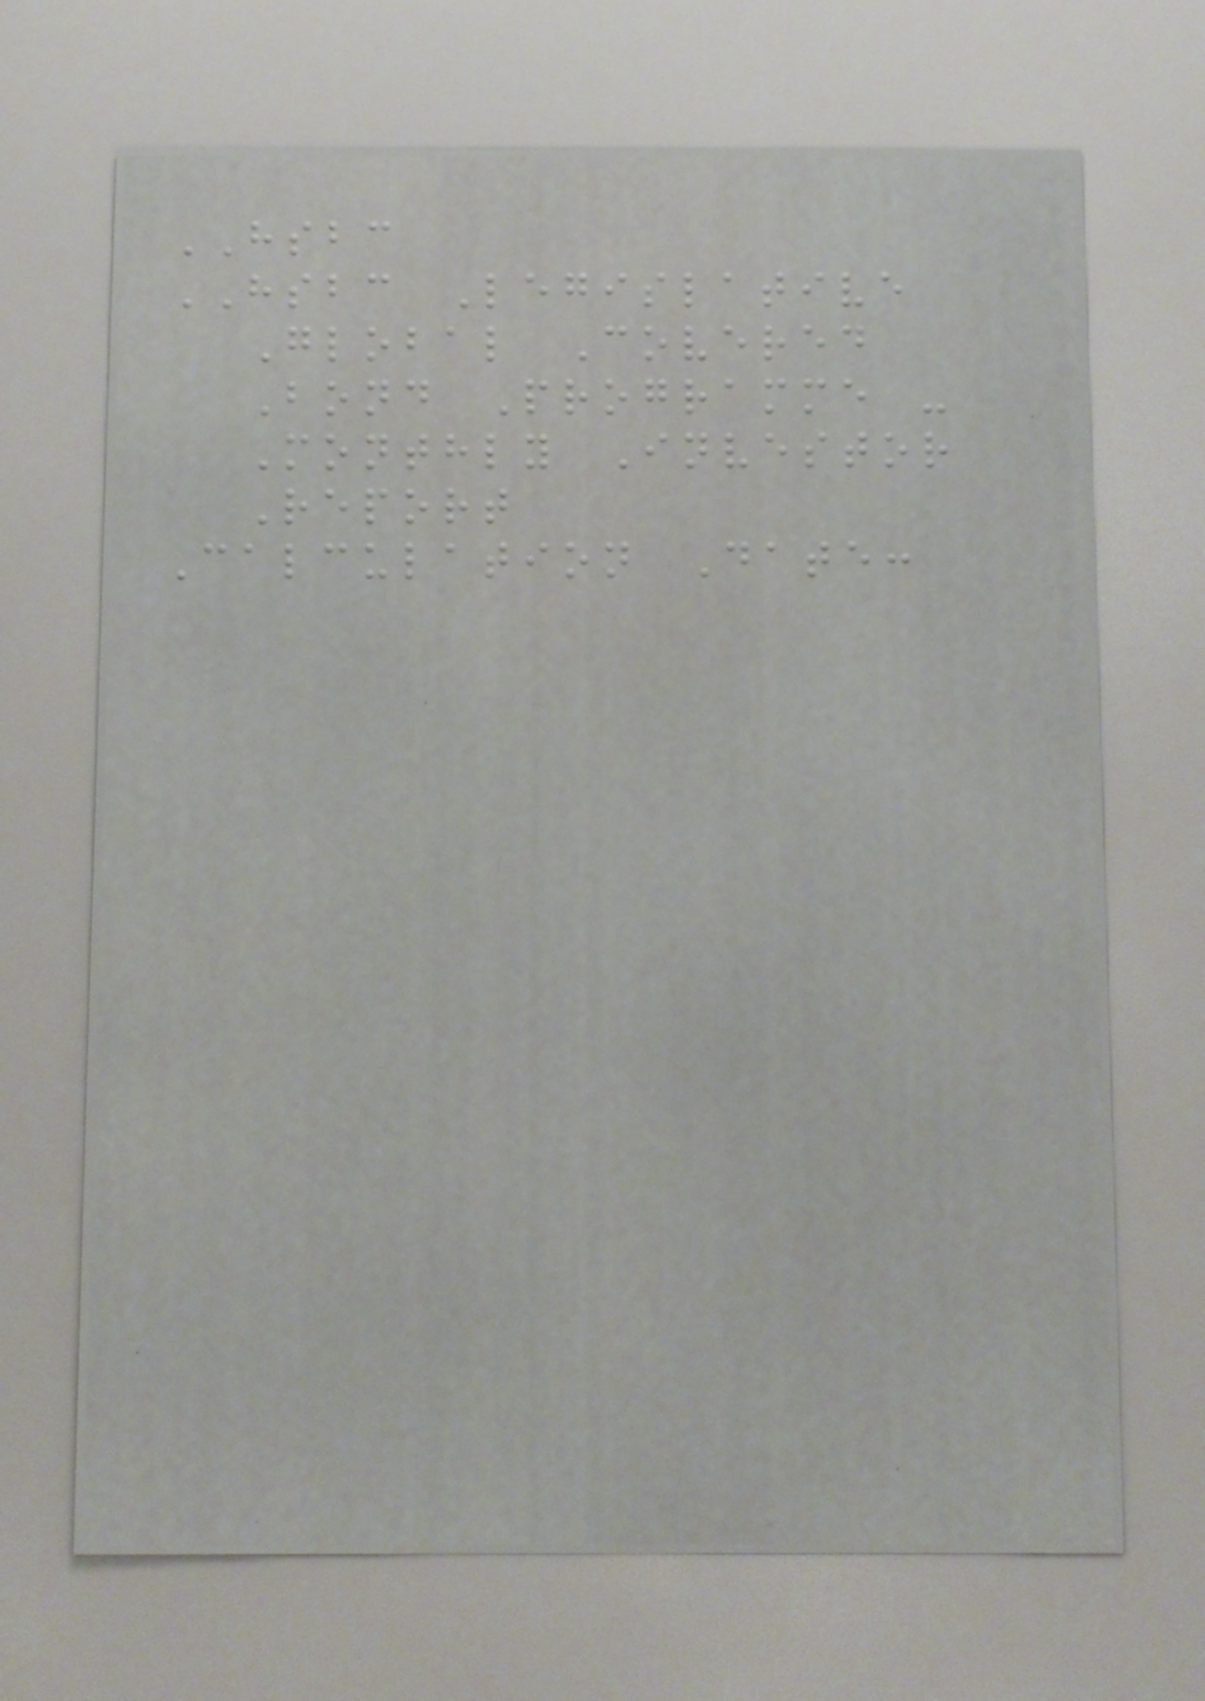HSBC
HSBC Legislative
Global Covered
Bond Programme -
Monthly Investor
Report
Calculation Date:
